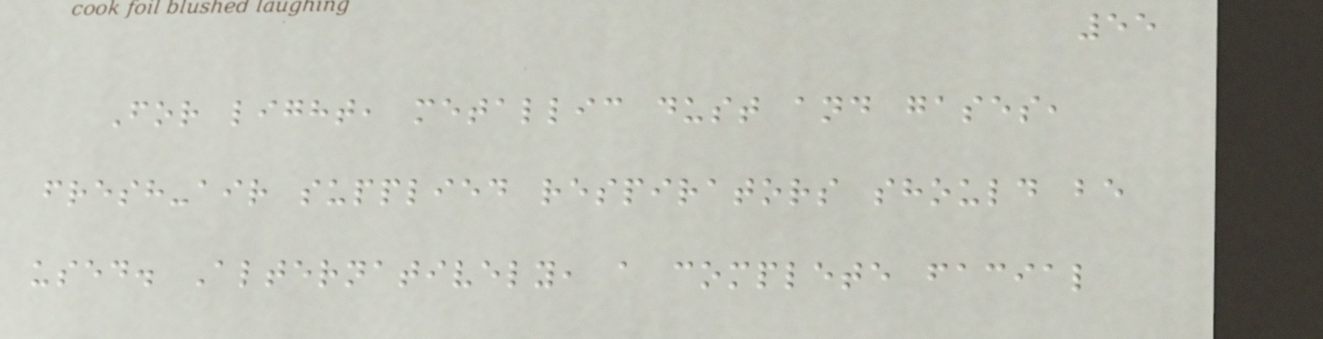55
For light, metallic dust and gases,
fresh-air supplied respirators should be
used. Alternatively, a complete facial
